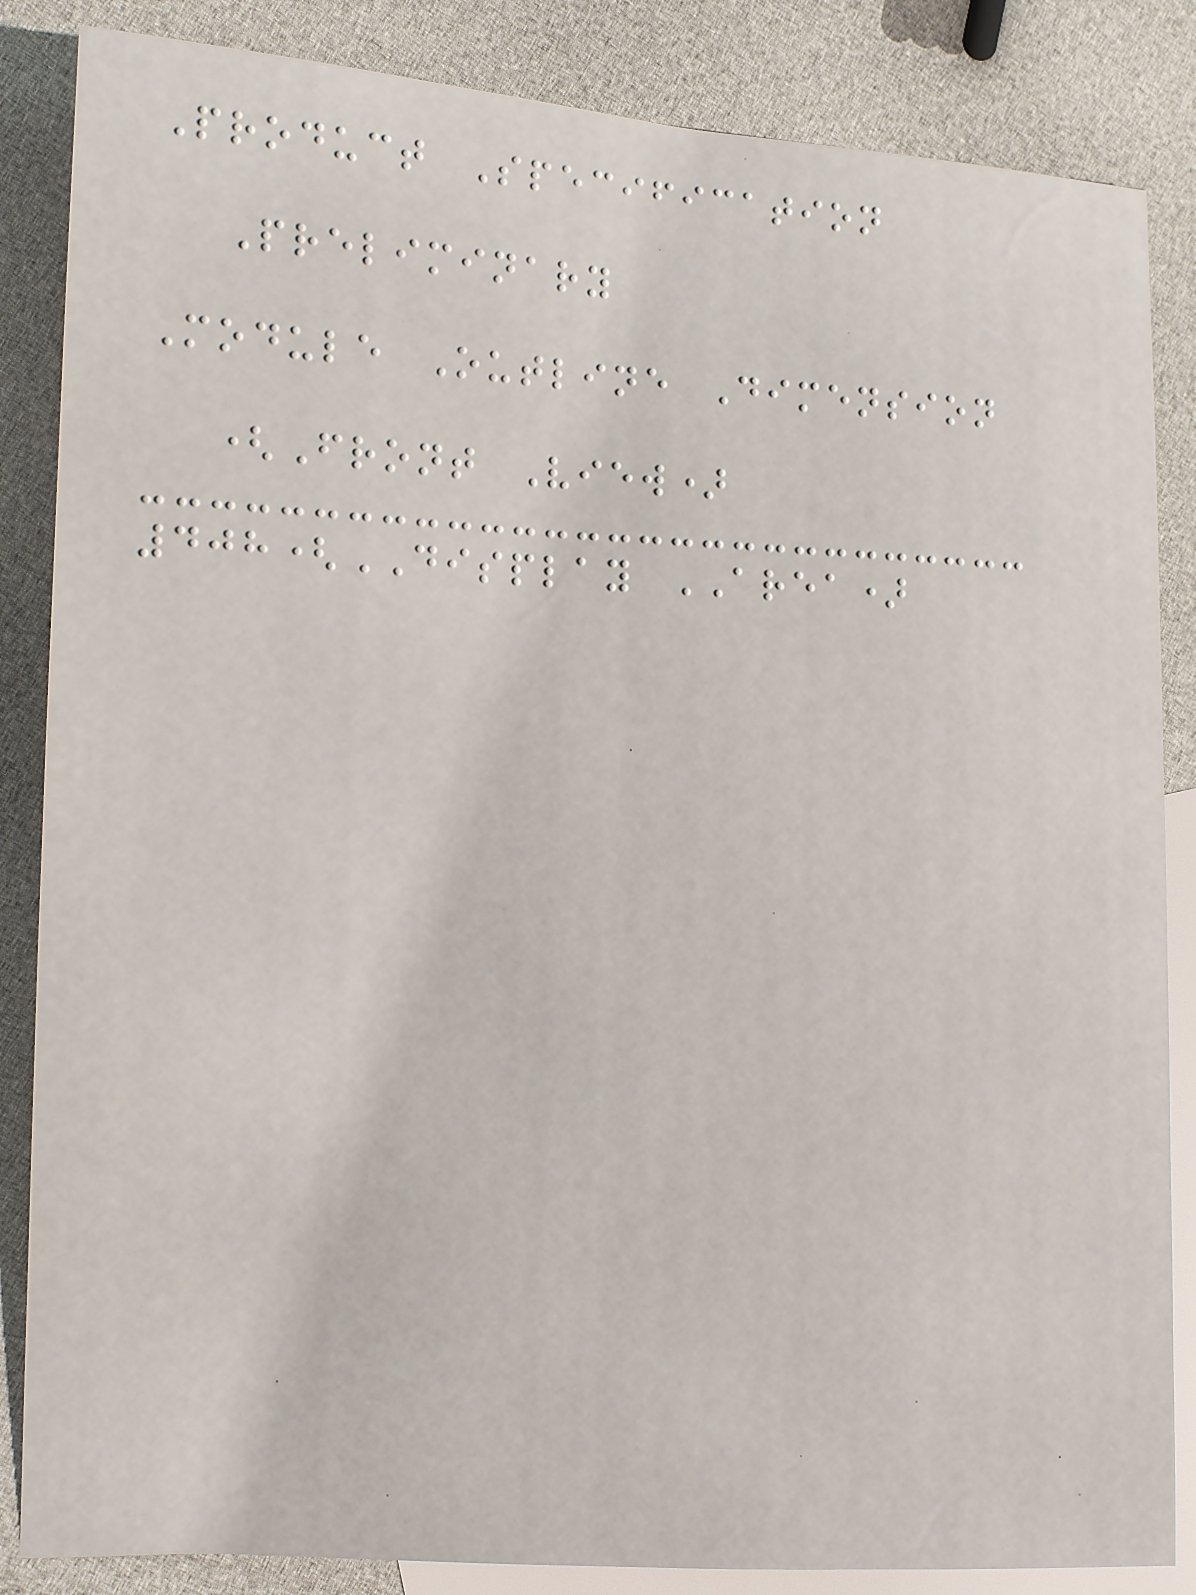Product Specification
Preliminary
Module Outline Dimension
(Front View)
408(DISPLAY AREA)
